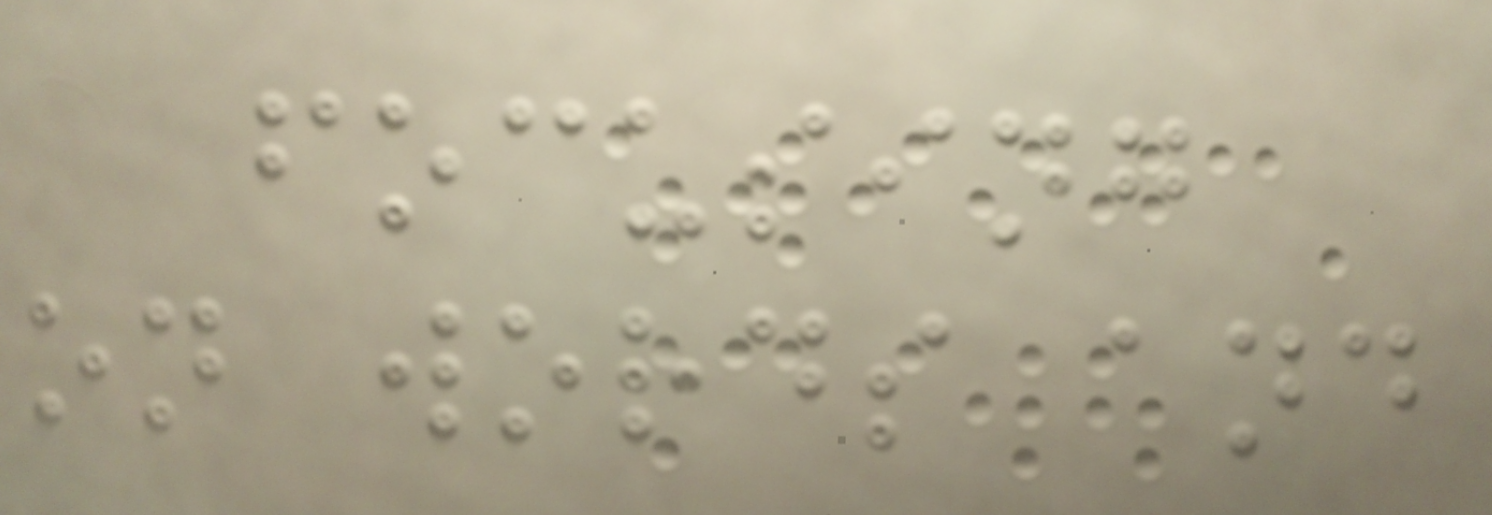focusing
on words and
